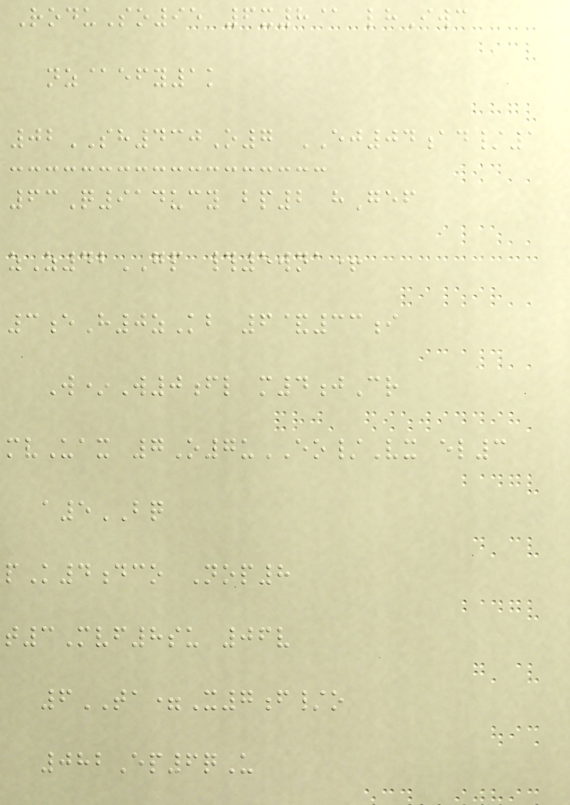RoduSo95 6x8@ lhIwc
nz@efy1k
02SH430O7 EJ04ad/1
63Q914ucy bp2 hGef
zZ42GP #5wna+
3eH0zKb 6&33i
W*W0fl m4jCr
mvUax 7O7uEO/Vx el3
a5BQ
pK4dco Nop8
t3Mvf8su 06v
6TA=X7f/o
082Ep6qU
